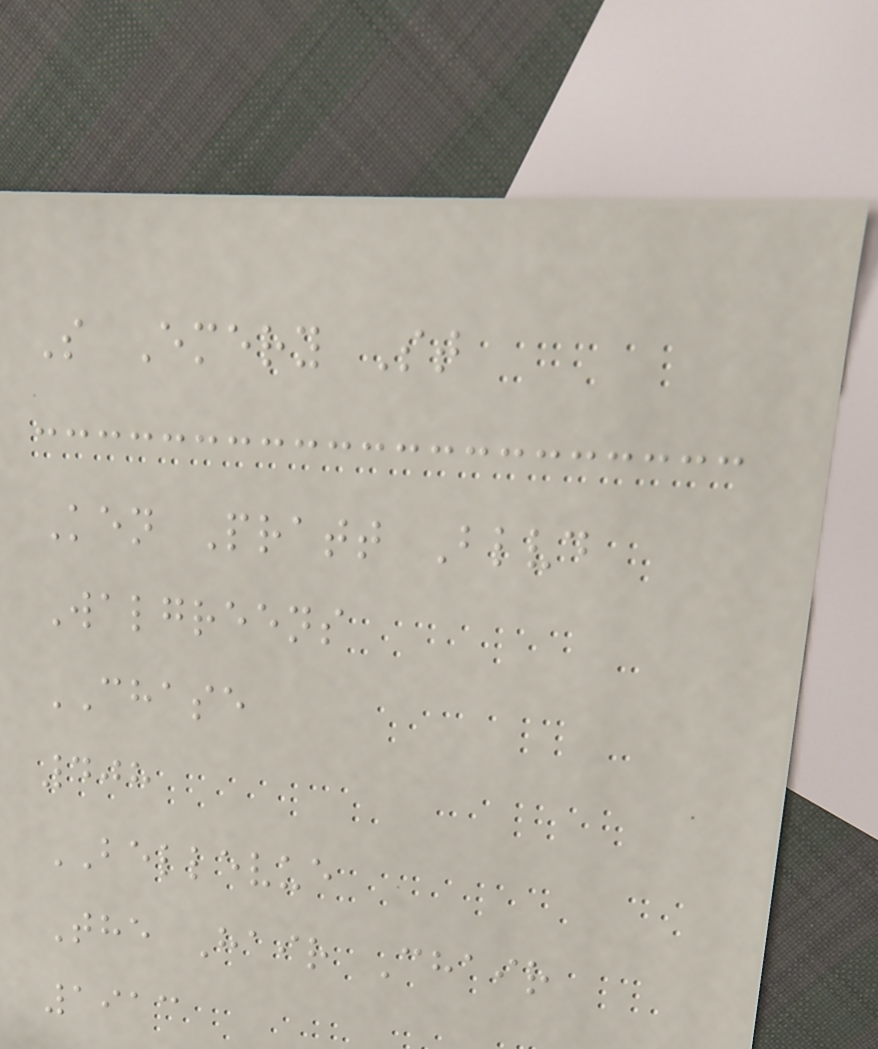S Emery St
Ken Pratt Blvd
Walgreens
CHASE
408
BELLEVUE
The Hair Chair
1913
